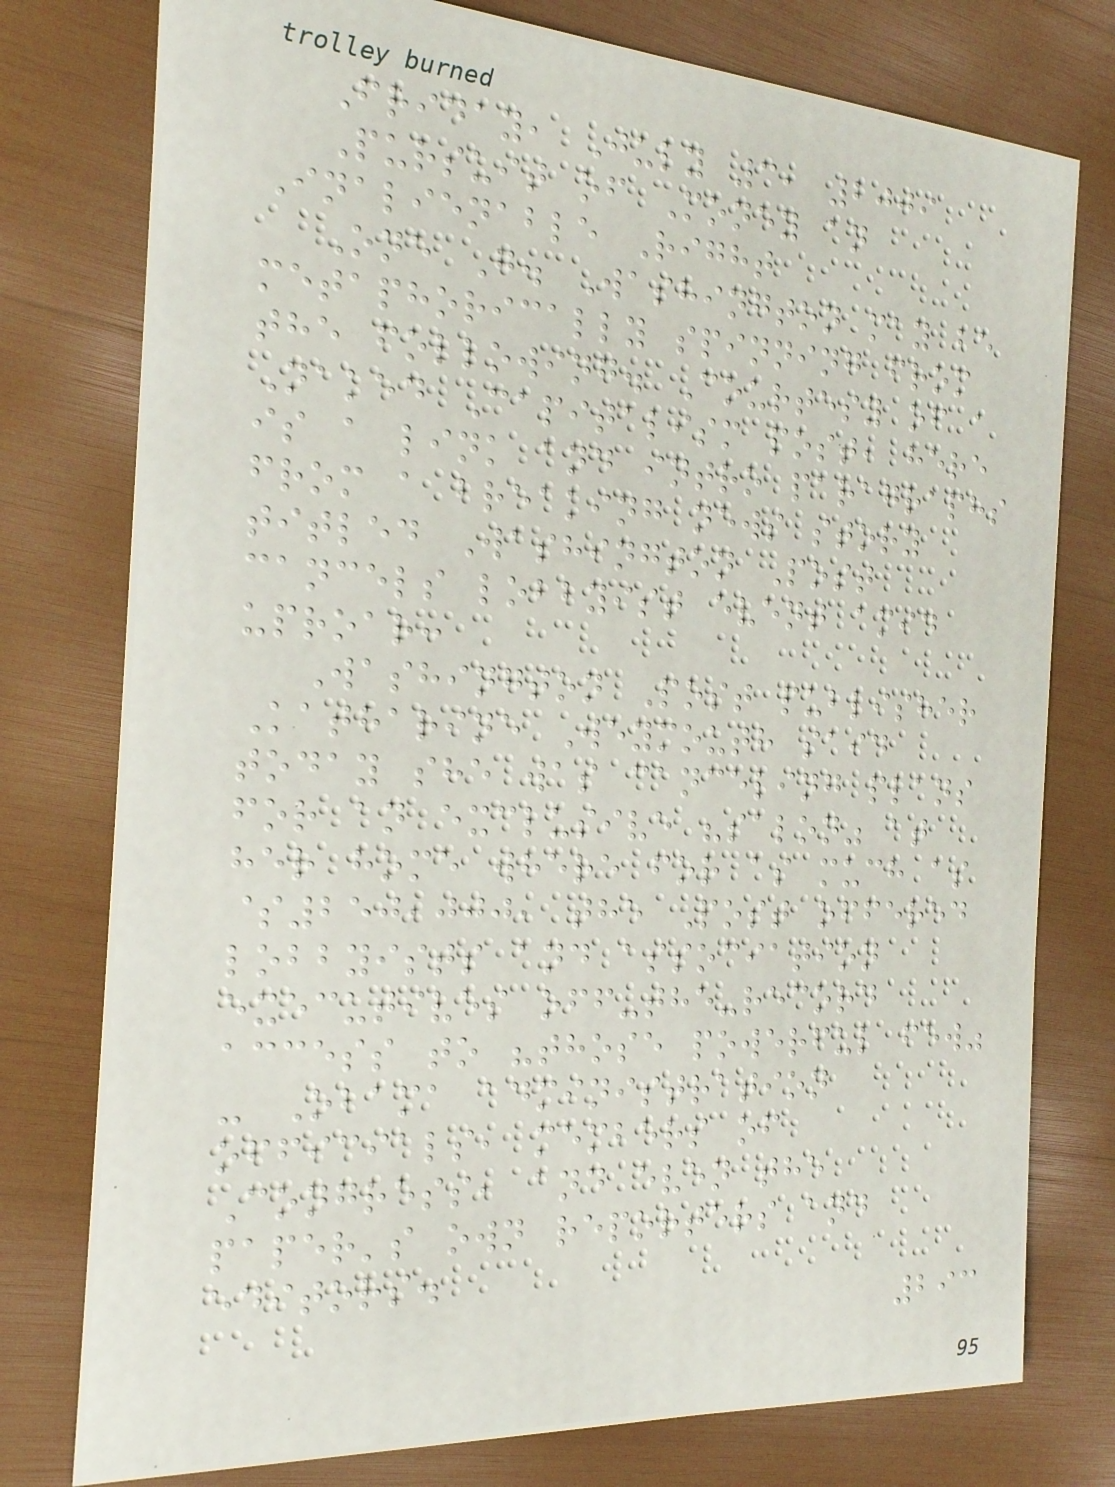Friday, July 3, 2009
Pursuit of Money an
Inalienable Right
One G. Washington may be
metaphorically spinning from
the following. Courtesy of a
Naked Capitalism post, here
is a link and intro paragraphs
from a breaking news story
titled Washington Post
cancels lobbyist event amid
uproar:
Washington Post publisher
Katharine Weymouth said
today she was canceling plans
for an exclusive "salon" at
her home where for as much as
$250,000, the Post offered
lobbyists and association
executives off-the-record
access to "those powerful few"
- Obama administration
officials, members of
Congress, and even the
paper's own reporters and
editors.
293
